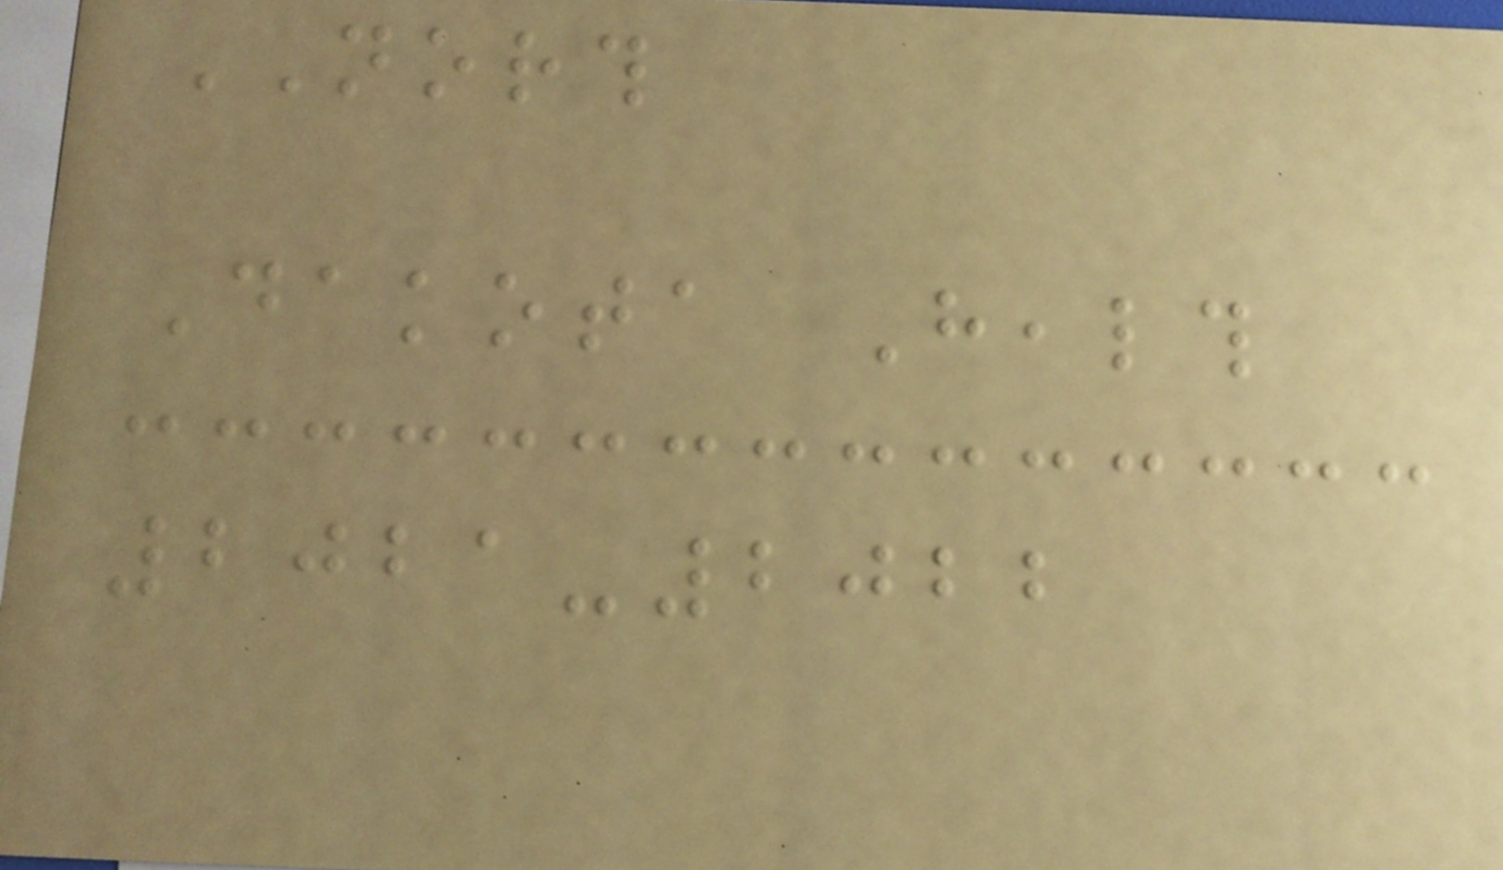NORTH
Dakota Health
2021-2022
